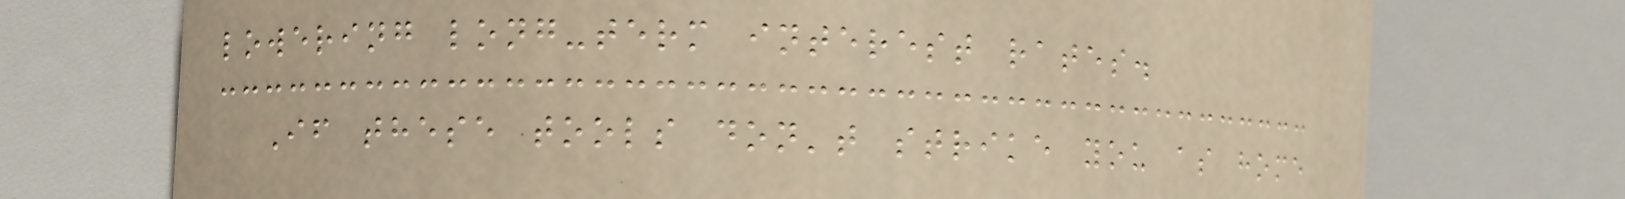lowering long-term interest rates.
If these tools don't strike you as home
